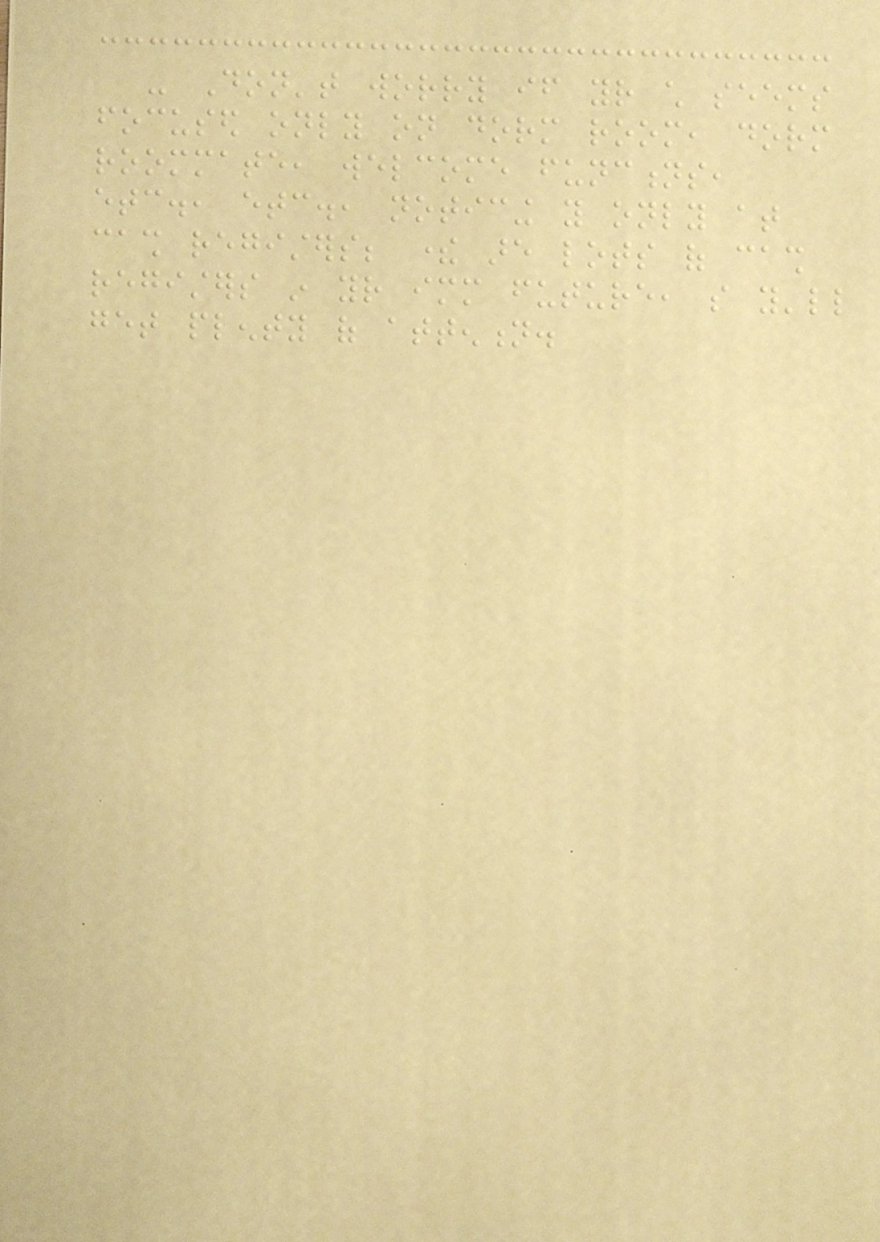- Don't worry if your child seems
focused only on dorm room, dorm
roommate, welcome functions,
etc., etc., noticing you only at
cash registers; there are lots of cash
registers in your immediate future, so you'll
get plenty of attention.
